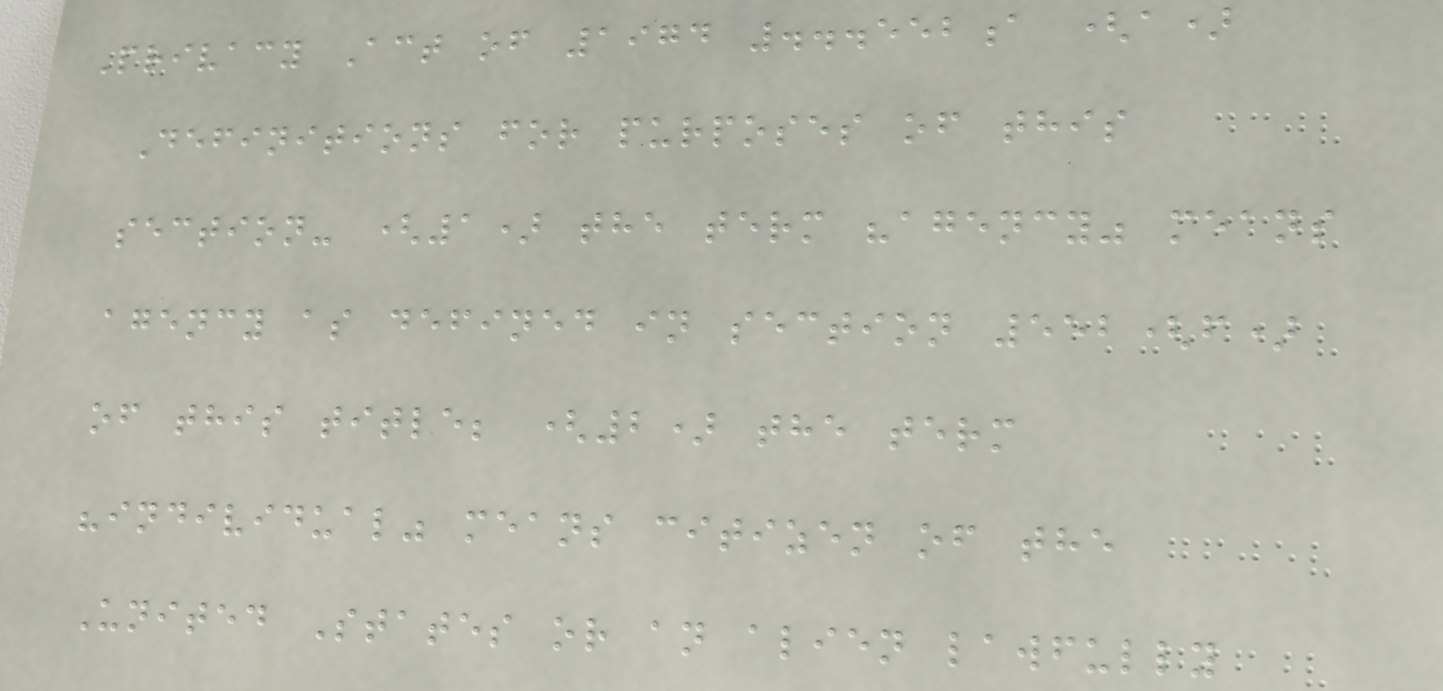Privacy Act of 1974 ...552a (a)
Definitions for purposes of this
section- (1) the term "agency" means
agency as defined in section 552(f)
of this title; (2) the term
"individual" means citizen of the
United States or an alien lawfully
